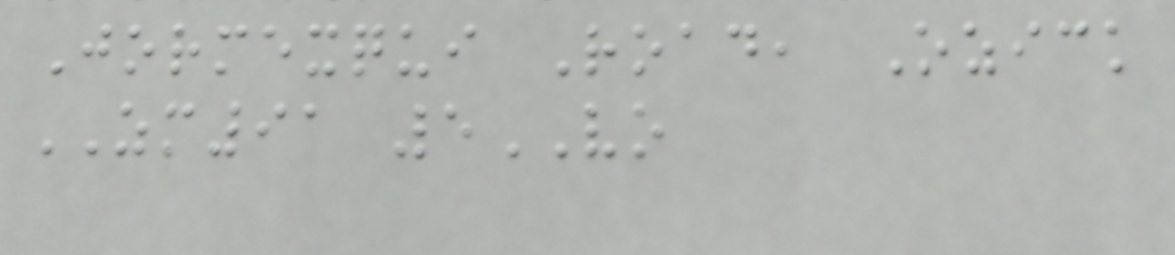Jormexqui Road, Ozick
ZM91 5VO
